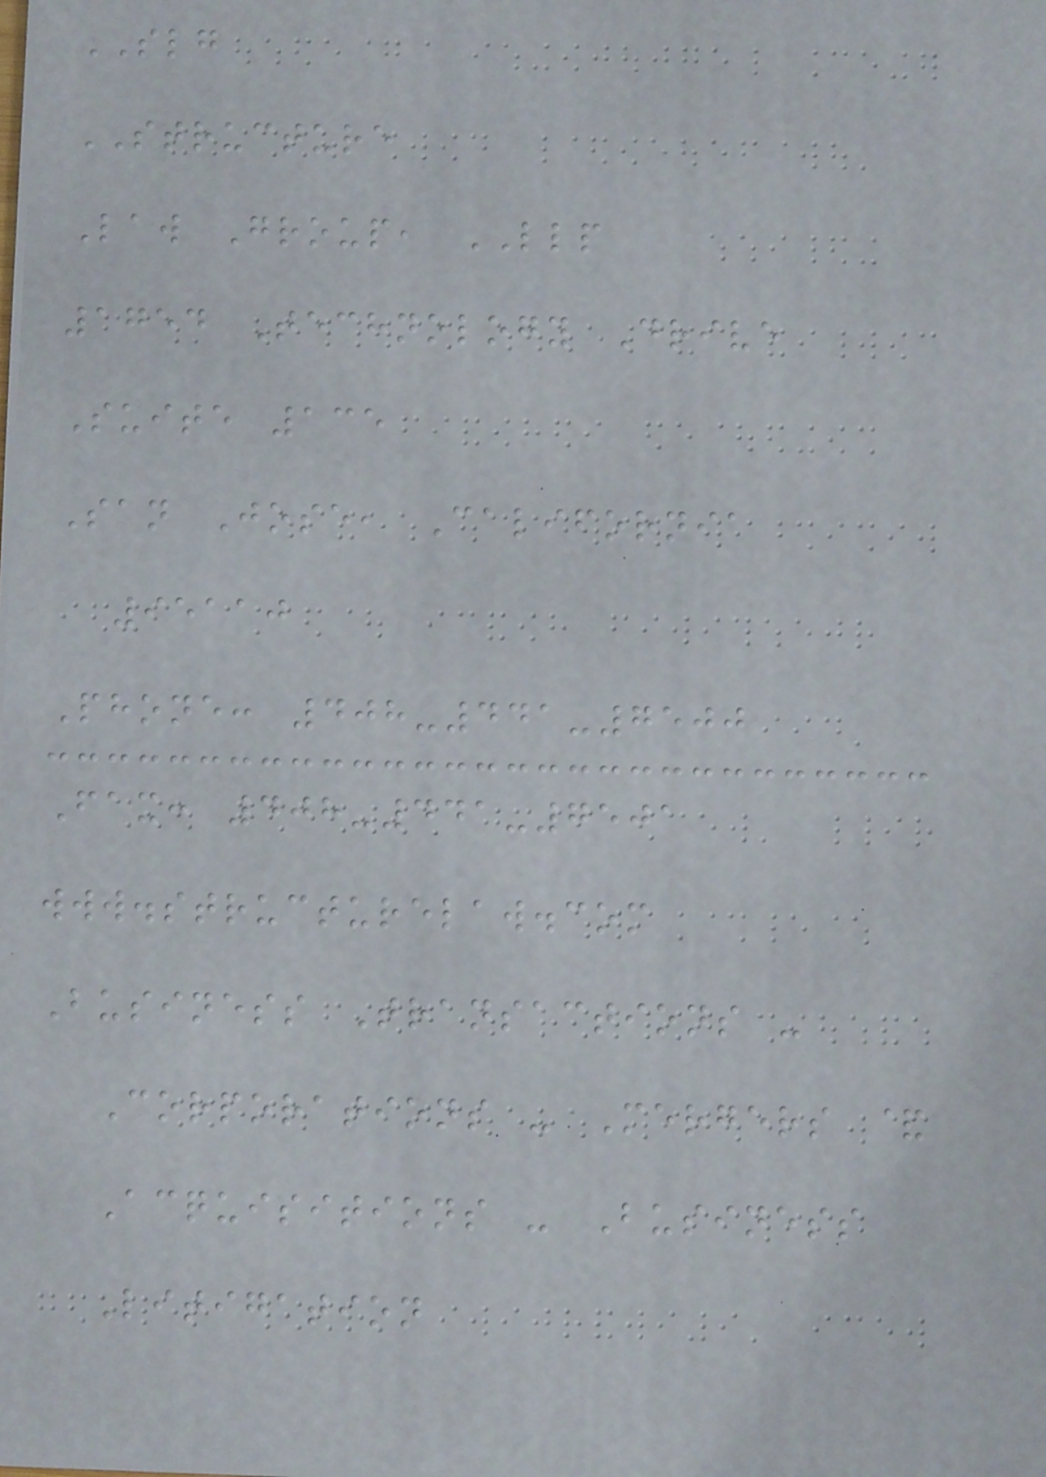SLG
STRUCTURE
Law Group, LLP
1754 Technology Drive
Suite 135
San Jose, California
95110
Phone: 408-441-7500
Fax: 408-441-7501
www.structurelaw.com
Business Transactions -
Corporations - Mergers &
Acquisitions - Business
Litigation
